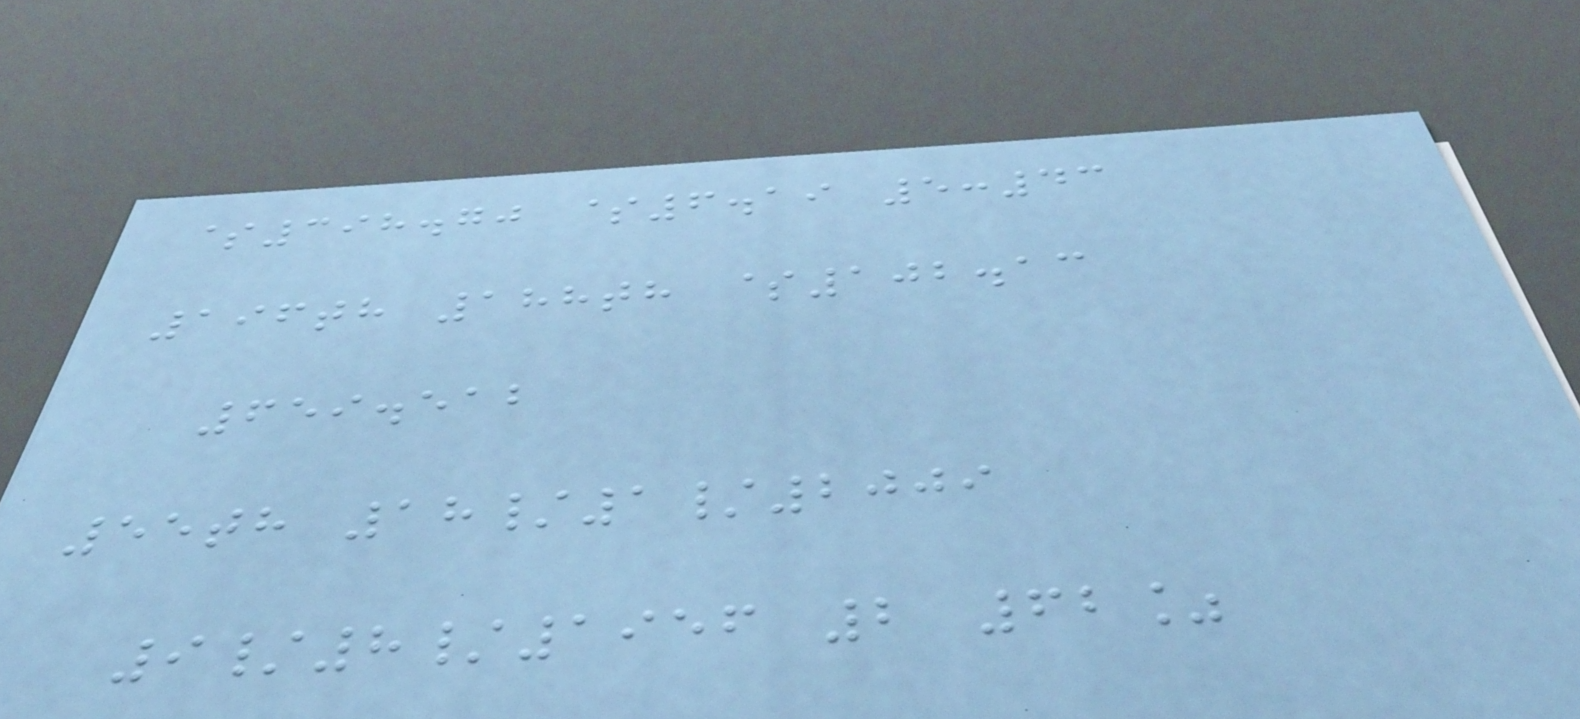$398.70 $6.19 5:43
196th 188th $102.13
659.512
55th 18/1/2009
9/8/1956 2 62%
